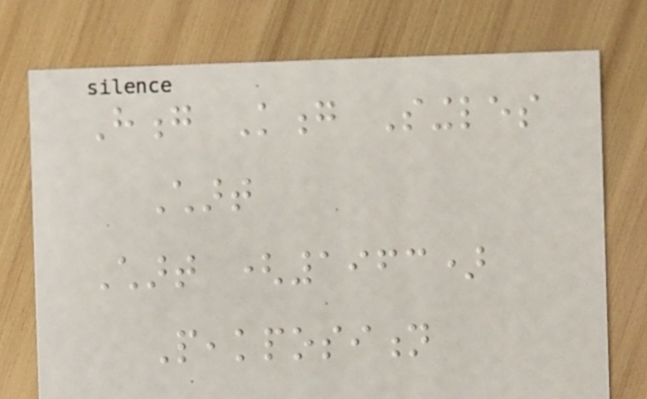Hong Kong Singles
Chart
Chart (1963)
Peakposition
